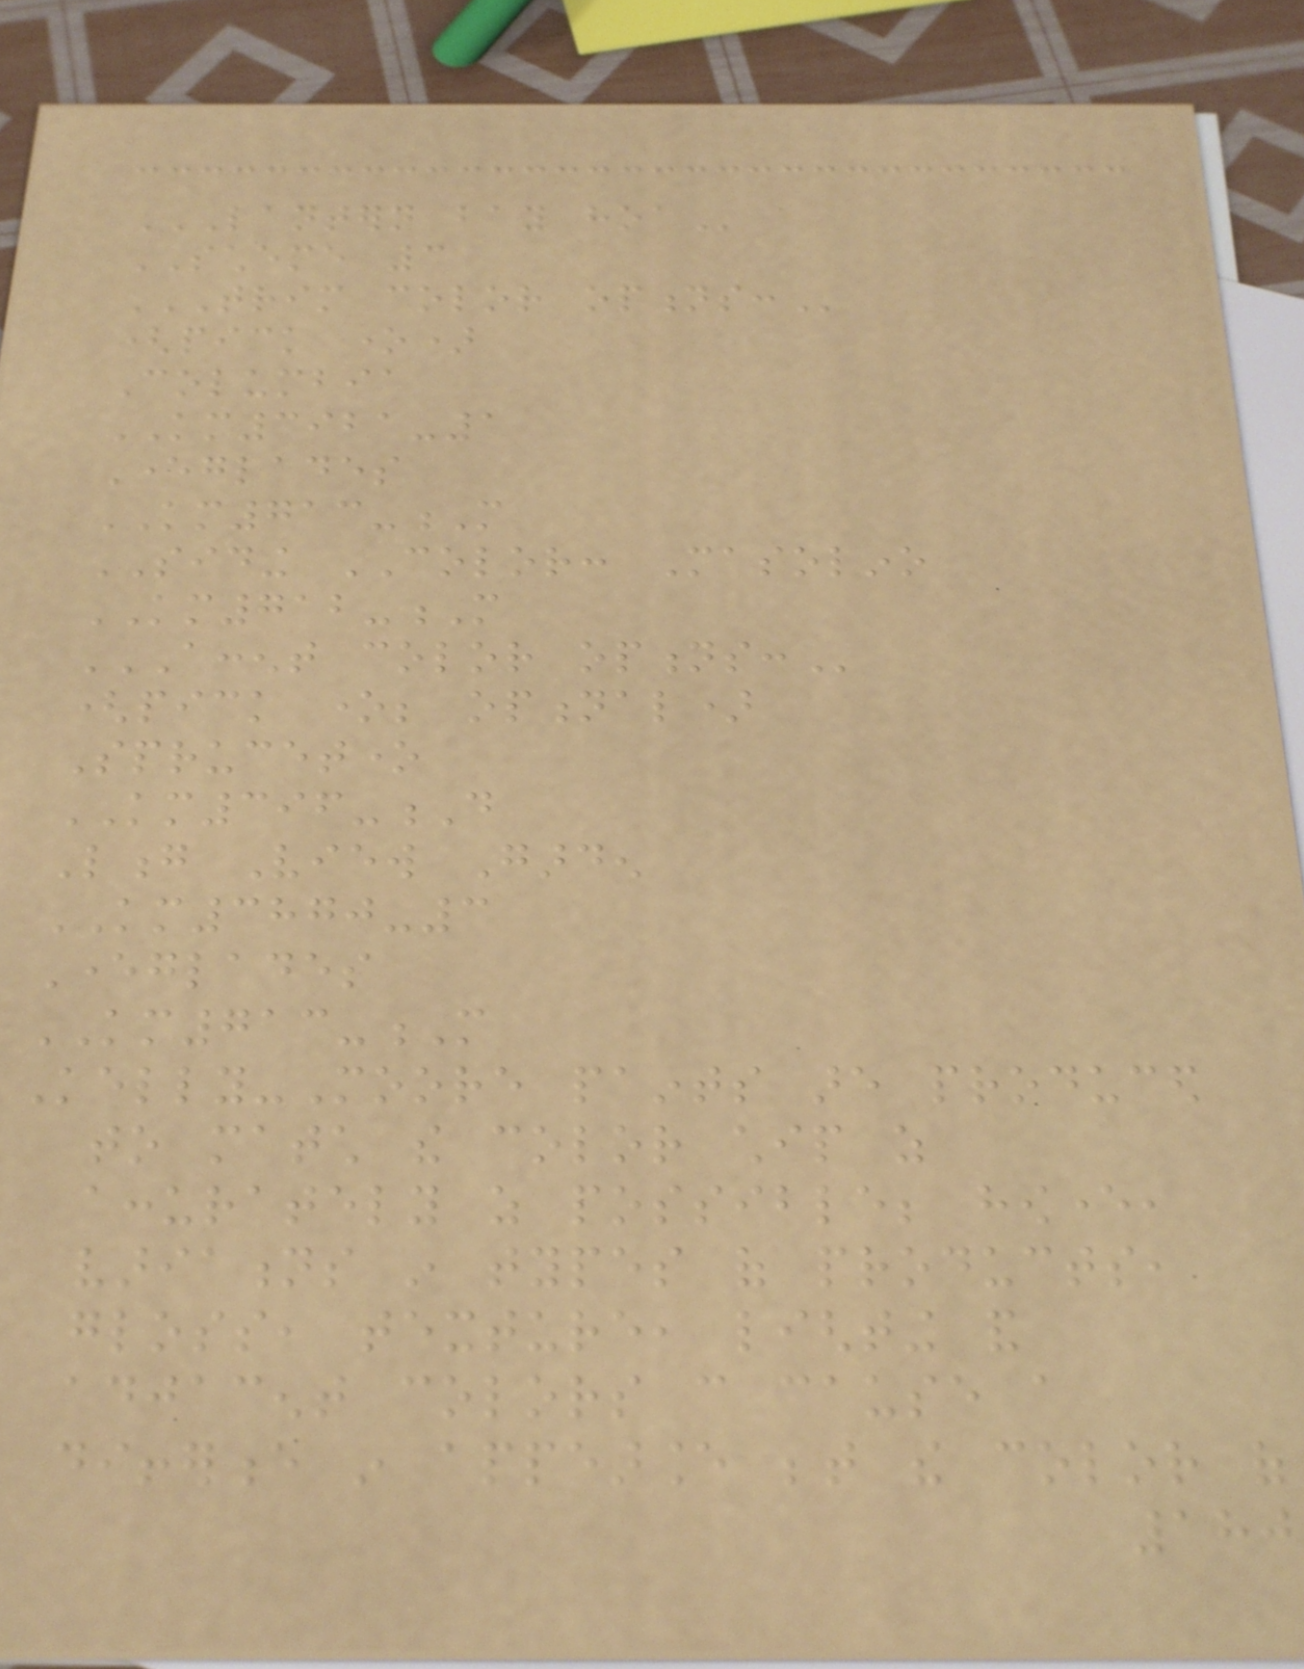LANTERN BAY HOA
SCHEME 3
TRIM COLOR OPTIONS:
(pick one)
Columbia
KM3921-1
Everglades
KM713-M
SIDING COLOR: Masolino
KM712-M
ACCENT COLOR OPTIONS:
(pick one; optional)
Sprucetone
KM396-D
Long View Garden
KM3870-3
Everglades
KM713-M
Kelly-Moore paints are produced
to match the color chip as
accurately as possible; however,
variations in types of products,
gloss, texture, lighting and
adjacent colors can cause a
difference in appearance between the color of
180
